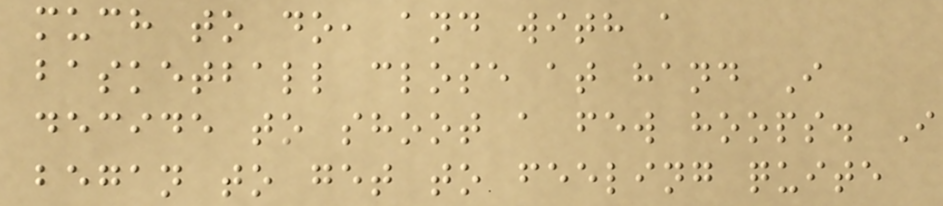much to do, and with a
basketball close at hand I
decide to shoot a few hoops. I
began to get to feeling quite
